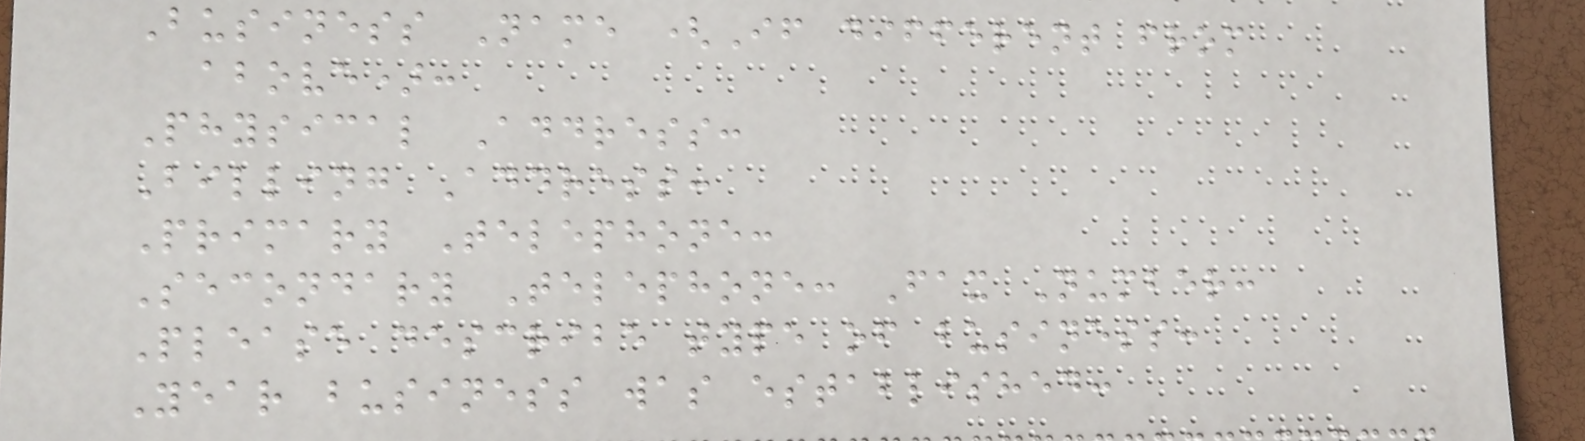Business Name (If different from
above):
Physical Address:
Billing Address:
Primary Telephone:
Secondary Telephone: Fax Number:
Please describe type of business:
Year business was established:
